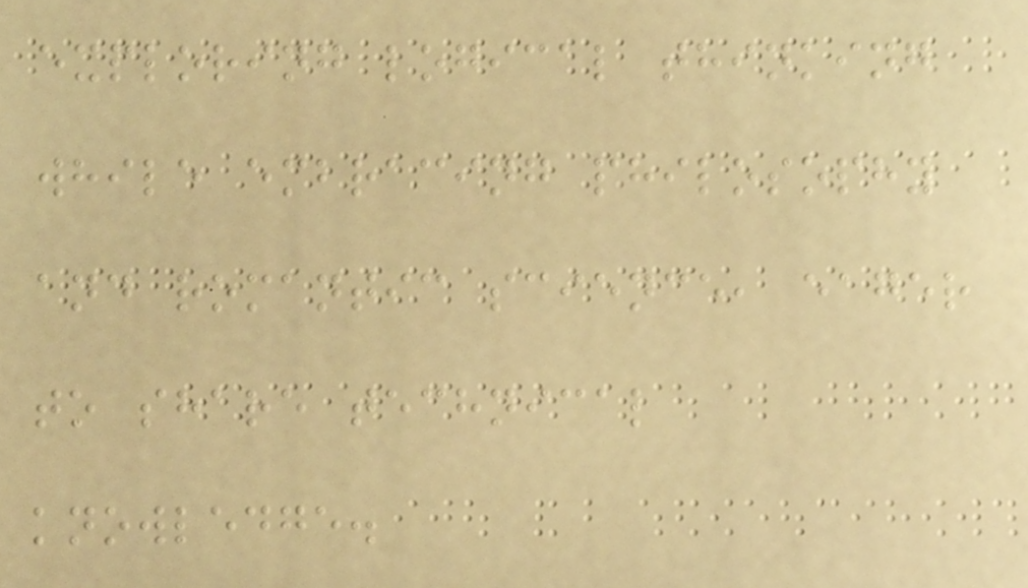exploring logical thinking
while embracing philosophy
and romantic science, eager
to share technical
knowledge.
